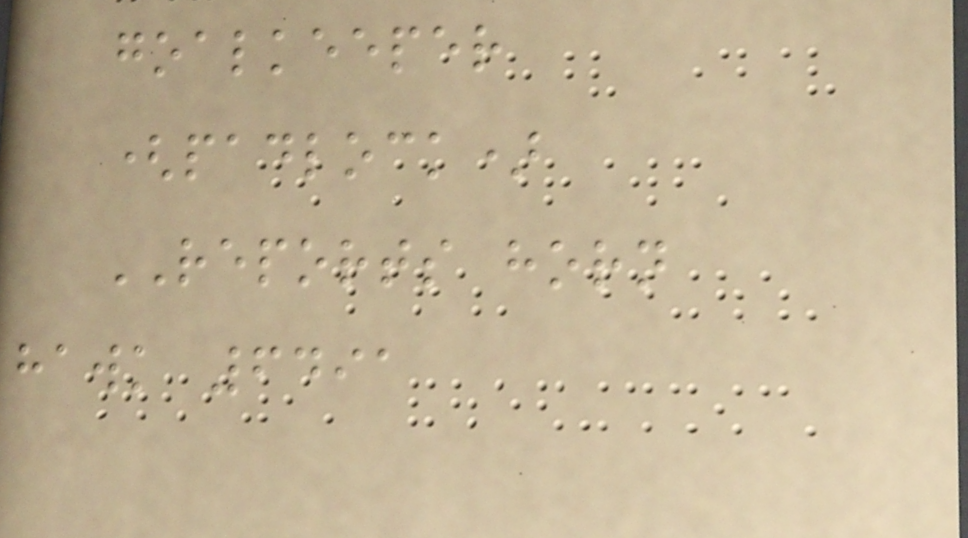goalkeeper
(padlock)
REPORTS horn
hawk 6491
